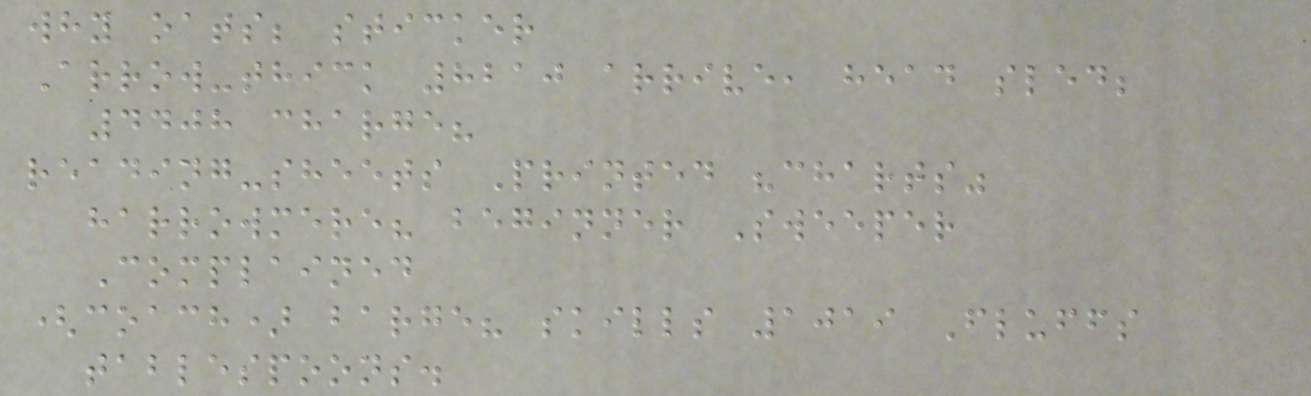why oats; sticker
Arrow-thick 8210 arrive, head sled;
4408 charge?
reading-sheets Printed "charts"
harrowmere? beginner Sweeper
Complained
(coach) barge? skills 1019 Fluffs
tablespoons.
